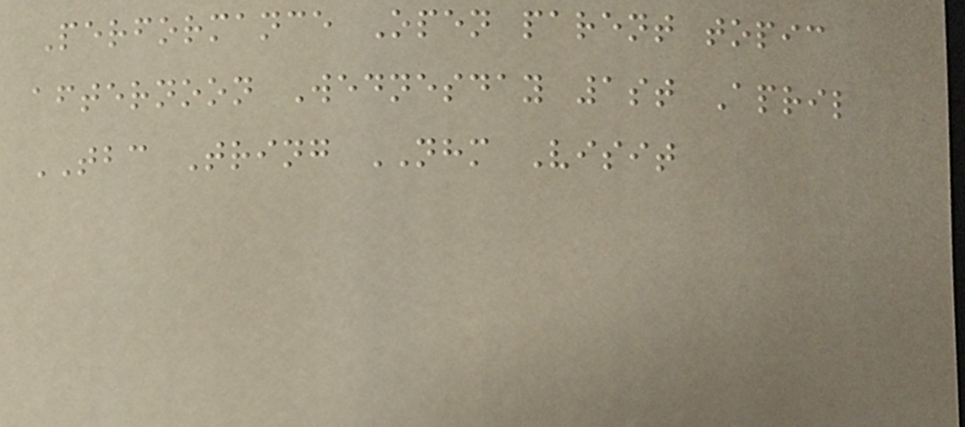Performance Open parent topic
afternoon Wednesday 1st April
TBC Tring NHM Visit
